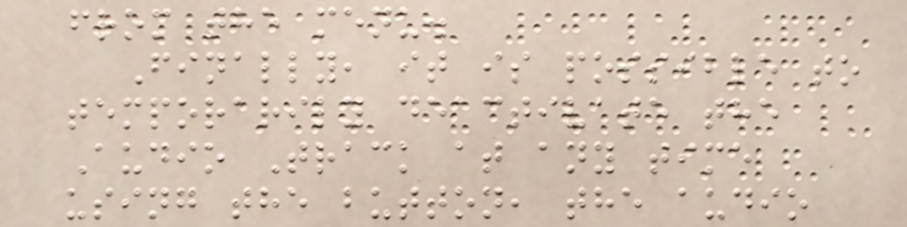from the menu.
Finally, it is possible to
temporarily deactivate the
Audio Track at any time
using the button, the audio
